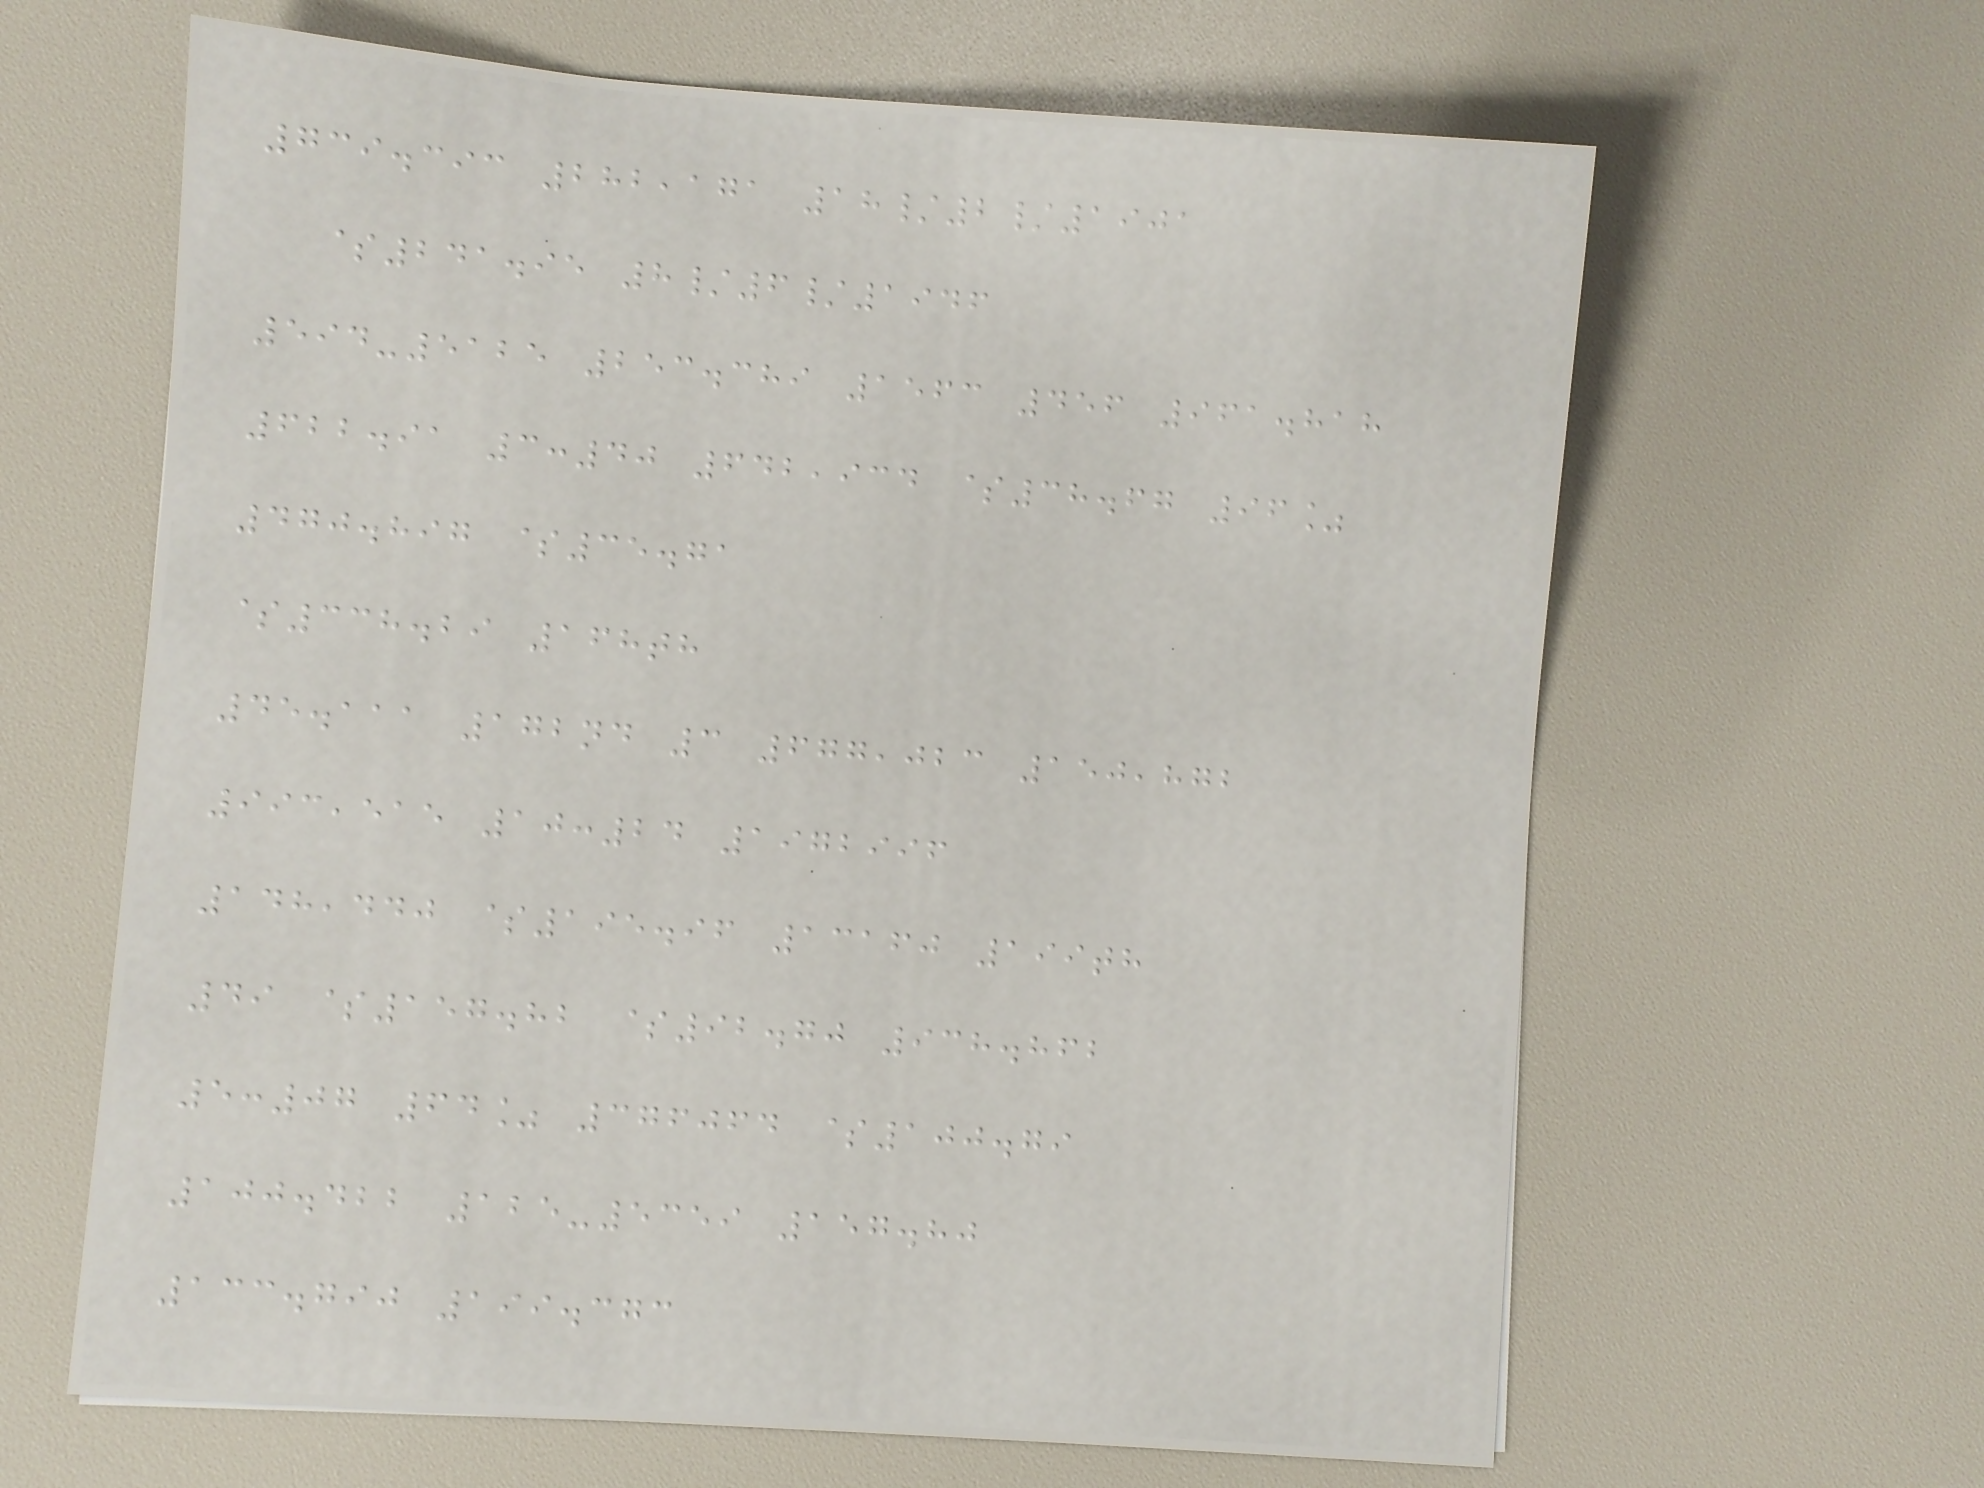739.393 282,171 18/2/1901
$241.95 8/6/1946
594-5125 253.389 1563 456 961.818
622.91 3:40 642,934 $38.67 96%
470.897 $35.71
$338.29 168th
45.111 172nd 3 677,023 150,872
993,515 10:24 1972996
148,440 $195.96 13160 199th
49 $157.82 $92.70 938.862
5:07 64% 376064 $100.79
100.422 125-5359 157.80
133.790 199.373
